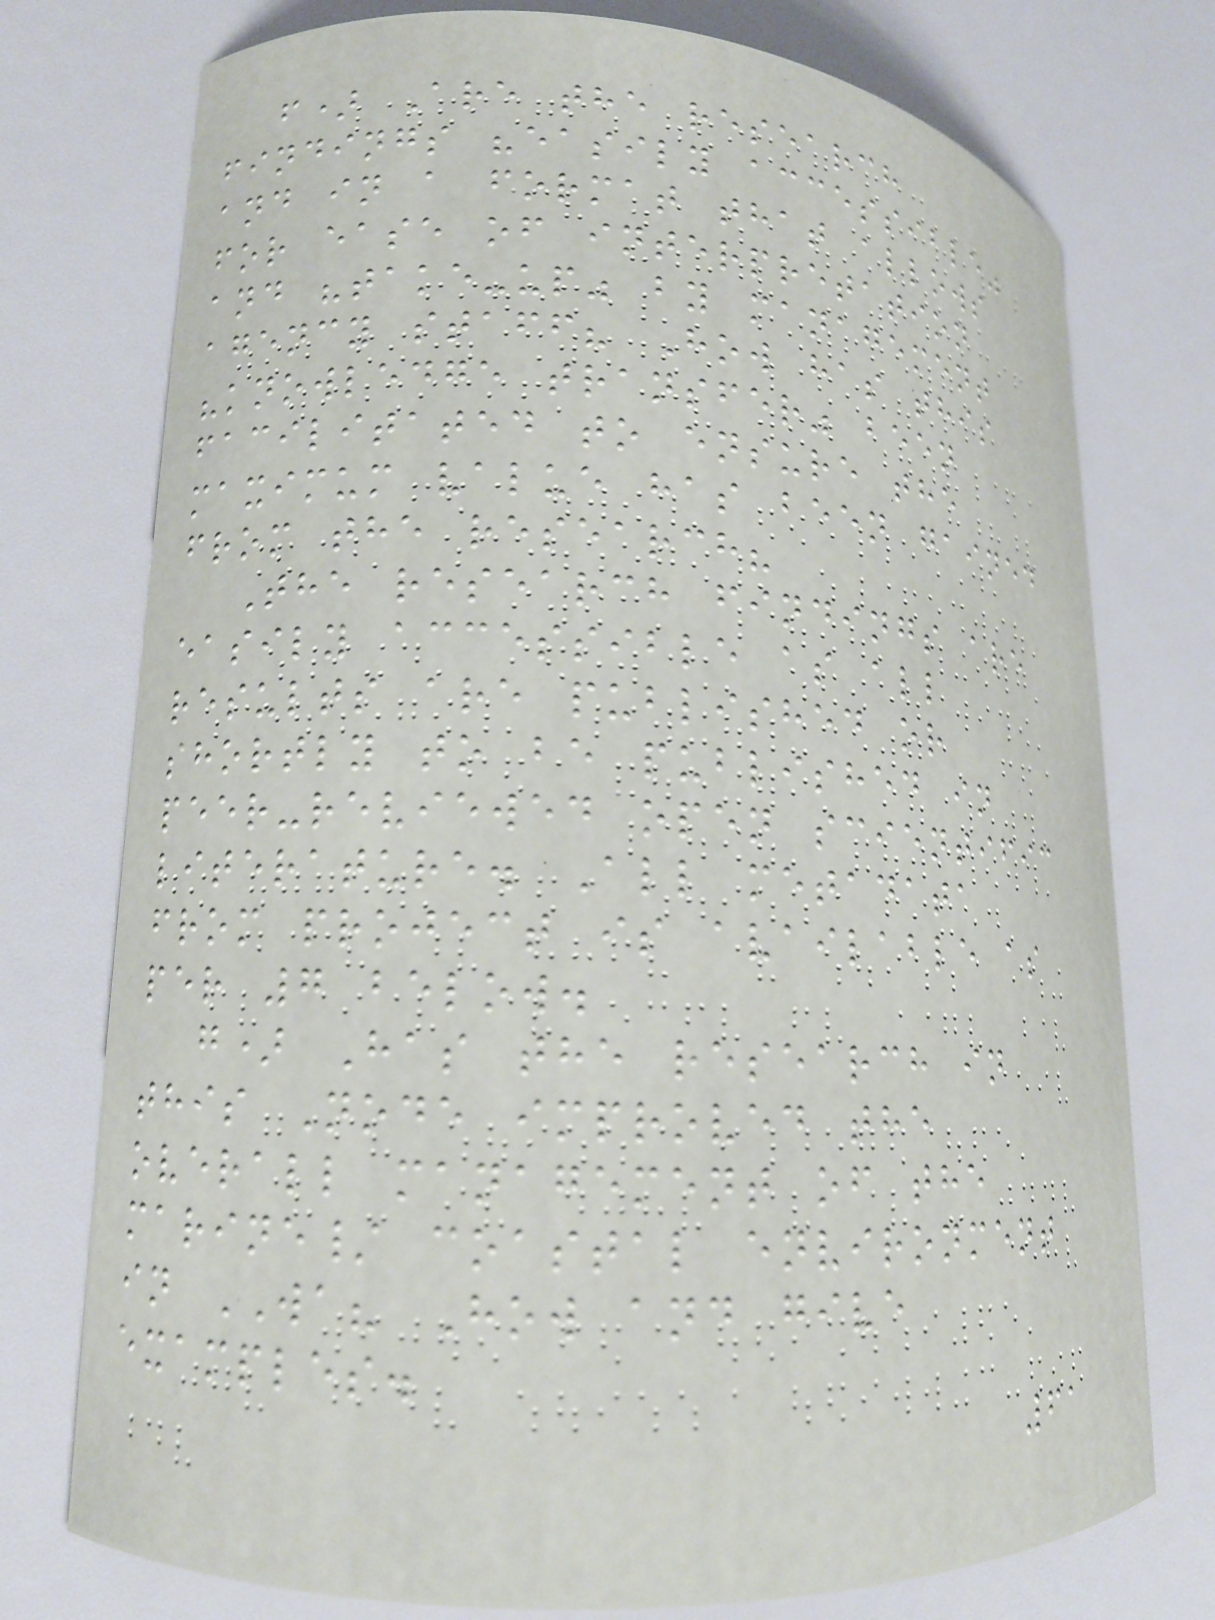f) Are the research
findings "easily accessible"
and in a format that allows
for ease of interpretation
and "take-up" by management
agency staff? How has this
"knowledge transfer" been
facilitated to ensure the
maximum value has been gained
from the research?
The research findings are
easily accessible as all
results are published or
shortly to be published in
peer-reviewed open scientific
literature. All metadata
from project is available as
per 7 below.
g) Has the research in
this Node improved the
overall management of the
marine/ coastal environment
in WA? How and give
examples.
61
